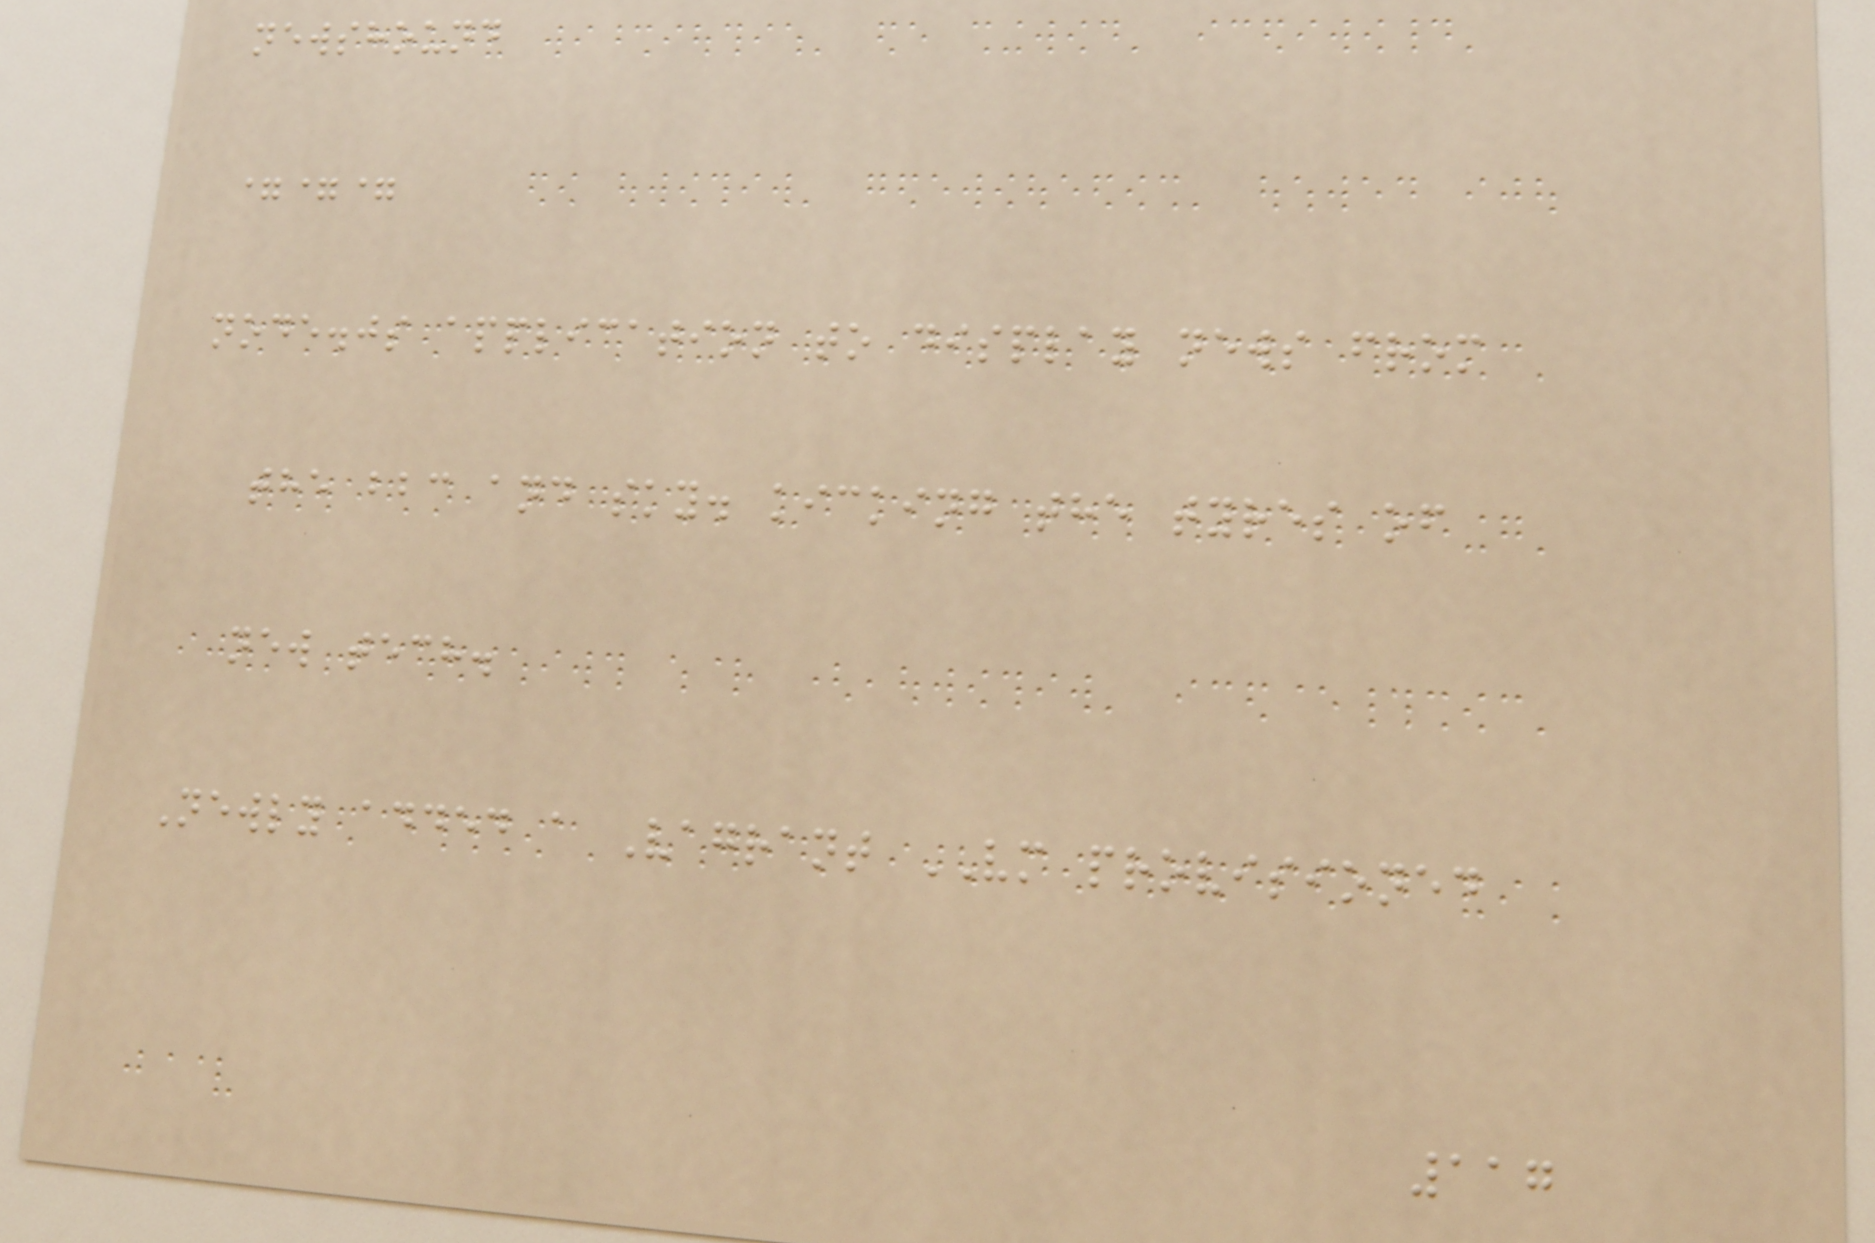newshound
===
node.js application to display news from
the bbc and sky. kicking the tyres of
new tech.
Newly added a Vagrant VM provisioned
117
